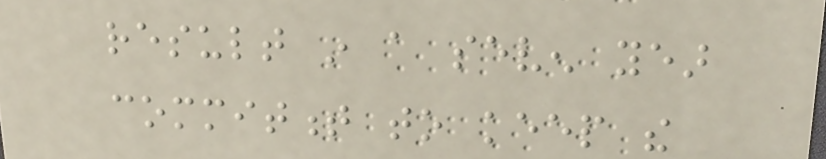result in a seven year
commitment to keep the
